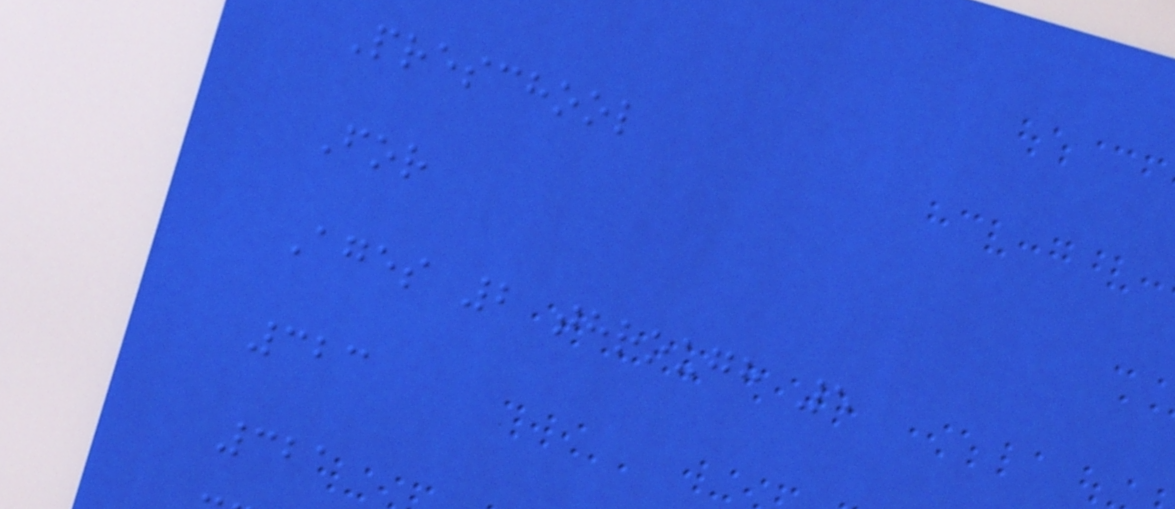Preschool
For
Ages 2 through 5
323
321
